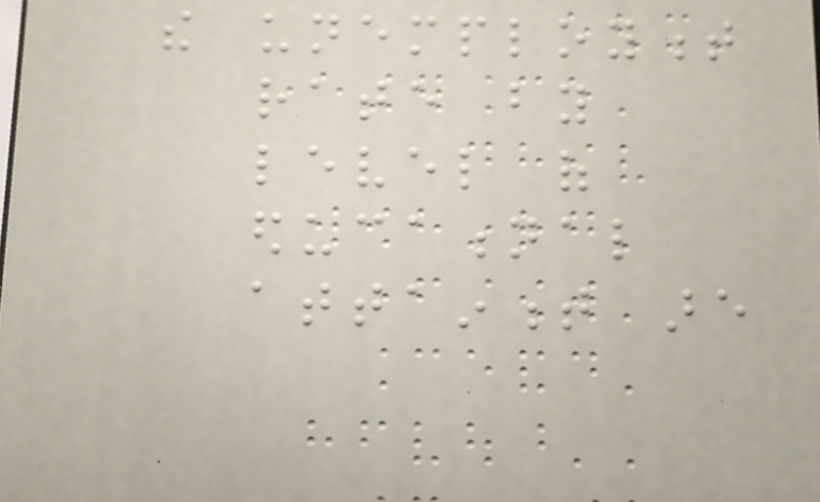the unemployment
rate by
level of
educational
attainment are
